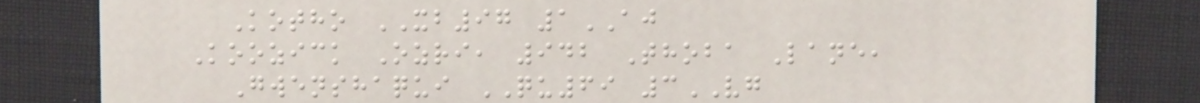Kotho XB97 1AJ
Koozick Ozri, 942 Thoba Lane,
Gwenshaqui QU69 3VG
